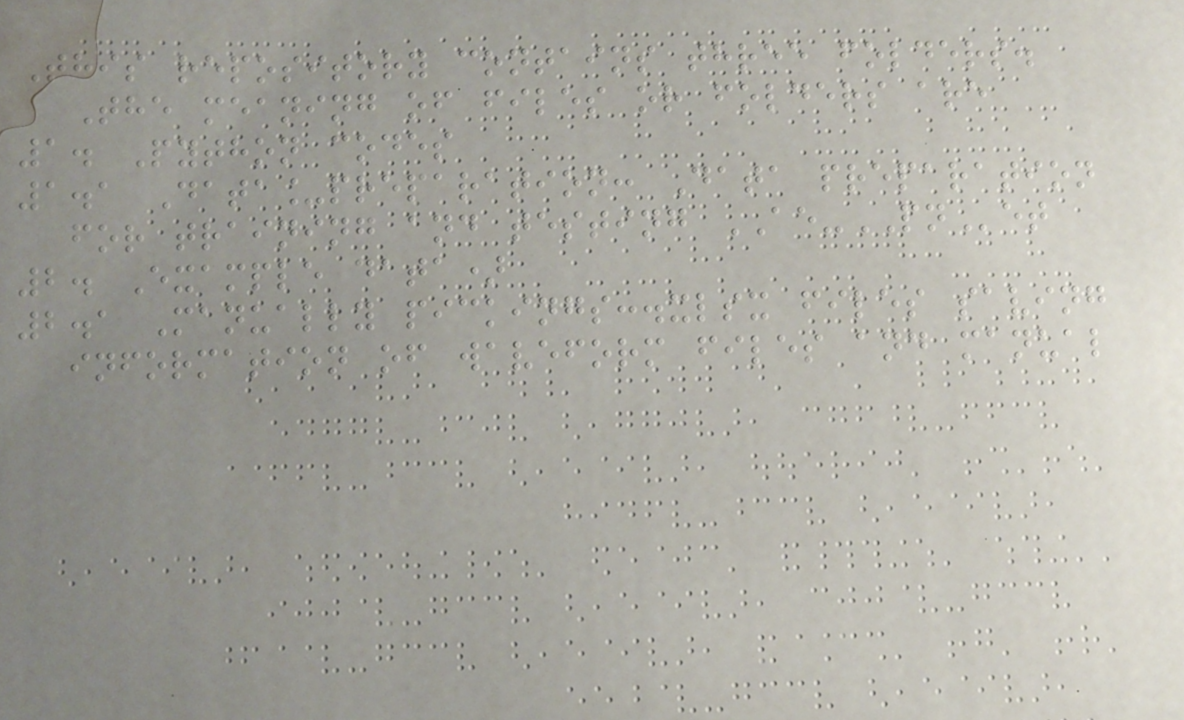This repository contains three folders.
The meaning of files or folders are
1. Python codes
1.1 Data_preparation: Data preparation
for training and testing AE-PNet
2. Example data)
2.1 Manually pickings:.xlsx files saving
information of waveform files and manual
